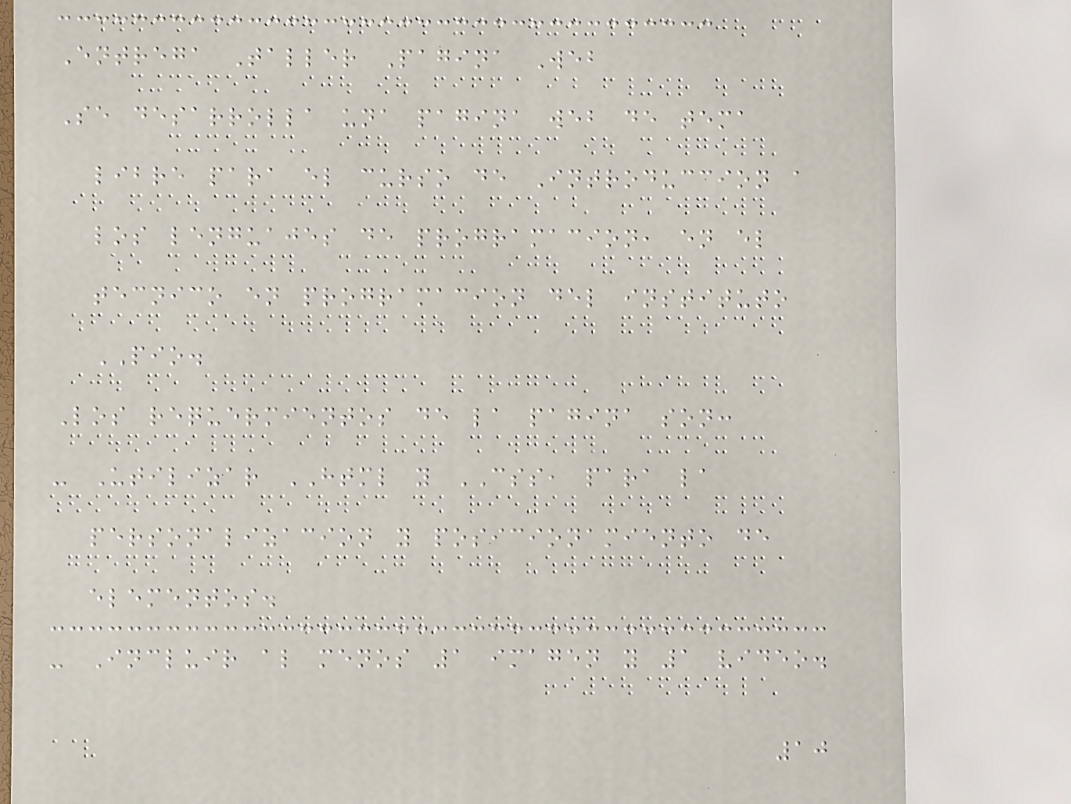Entrega Taller Pagina Web
Se desarrolla una pagina web de tema
libre para el curso de Introduccion a
los lenguajes de programacion, en el
tecnico en programacion del instituto
PIO.
Los requermientos de la pagina son:
- Utilizar HTML y CSS, para la
personalizacion y posicionamiento de
elementos.
- Incluir al menos 1 imagen y 1 video.
10
